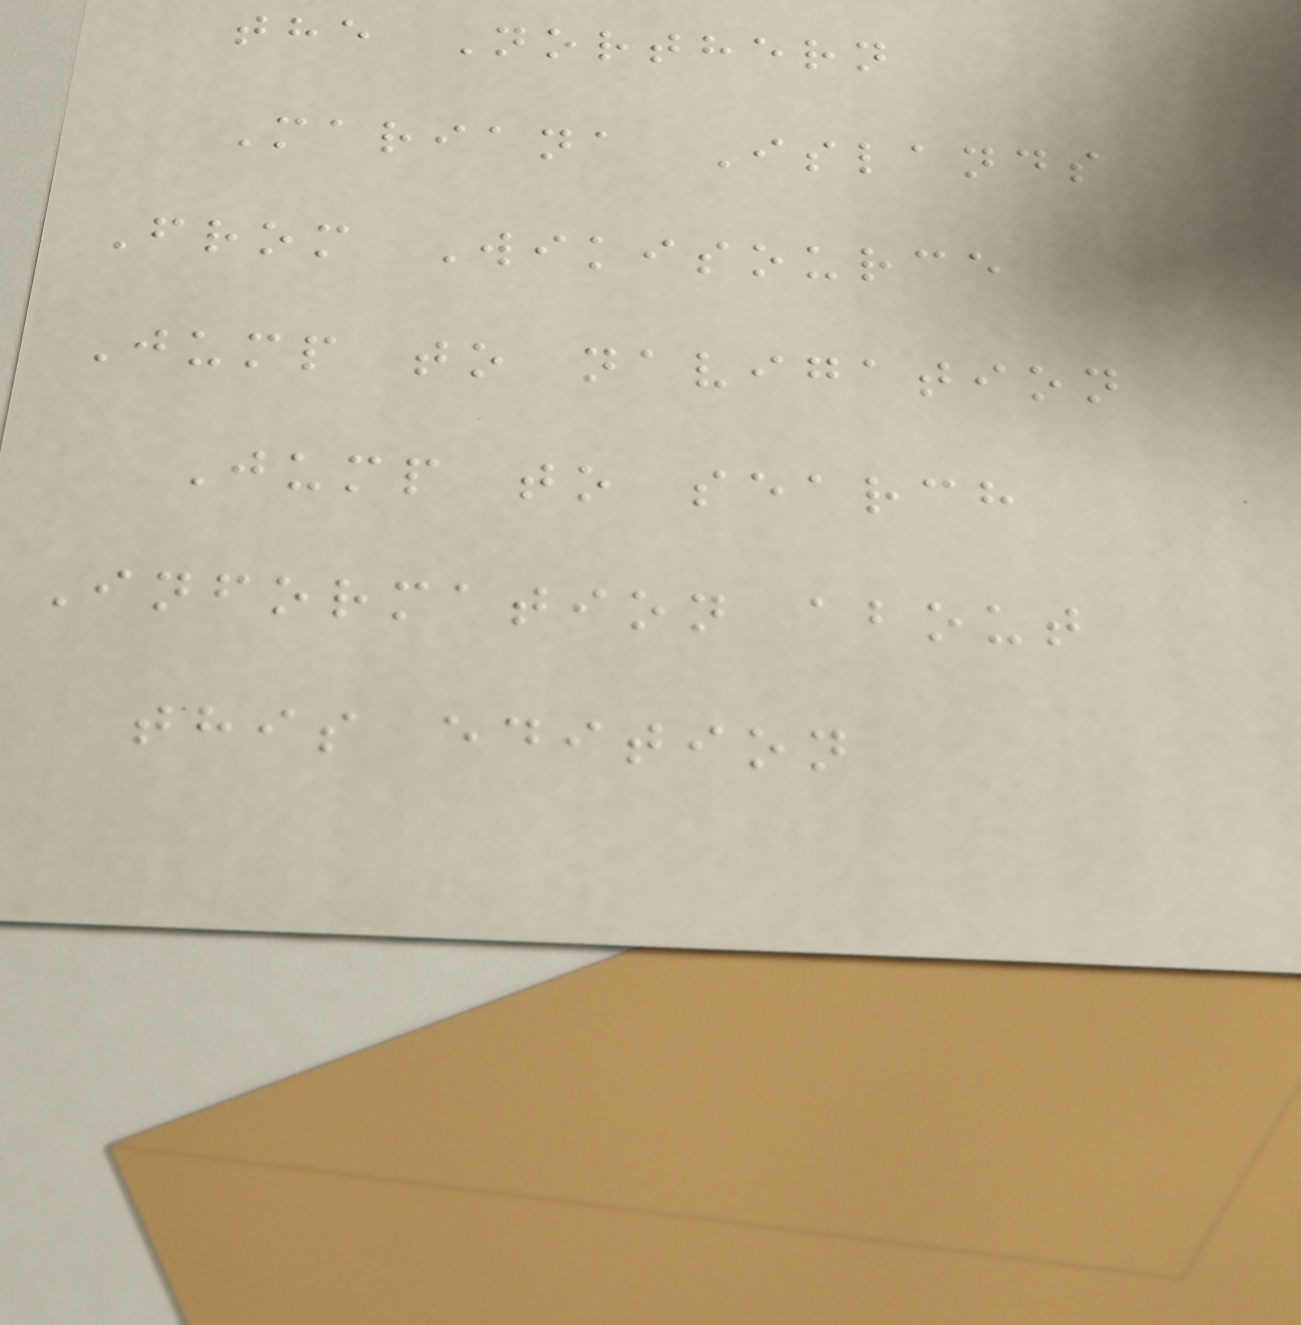the Northern
Mariana Islands
From Wikisource
Jump to navigation
Jump to search
Information about
this edition
